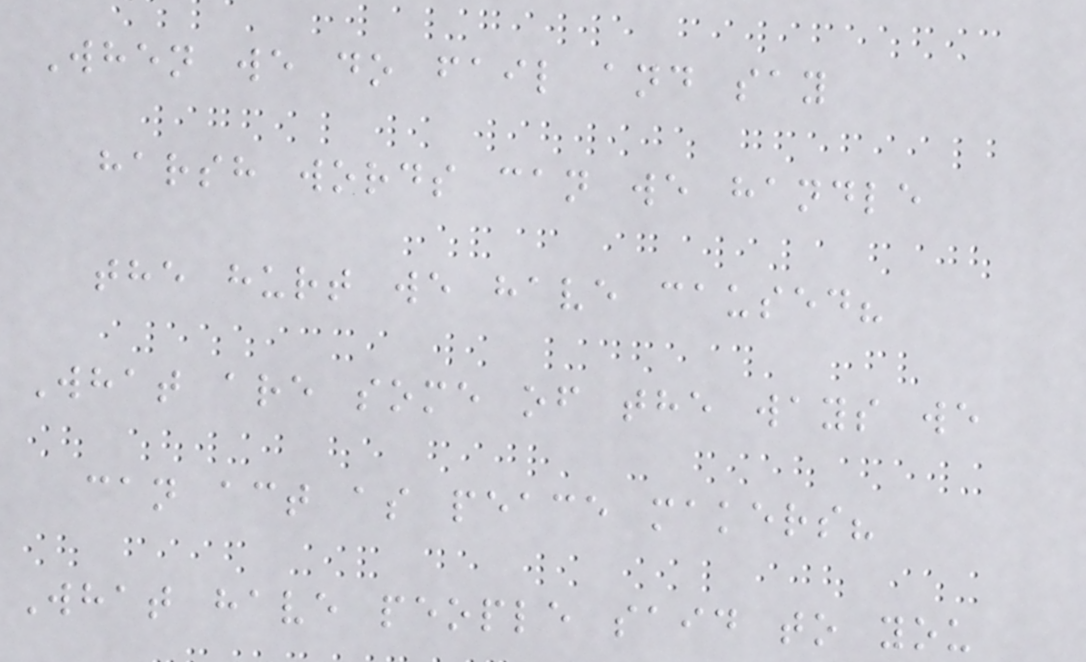When we do fail and say
harsh words can we handle
the hurt we have caused?
What are some of the ways we
can act as peace makers?
What have people said to you
